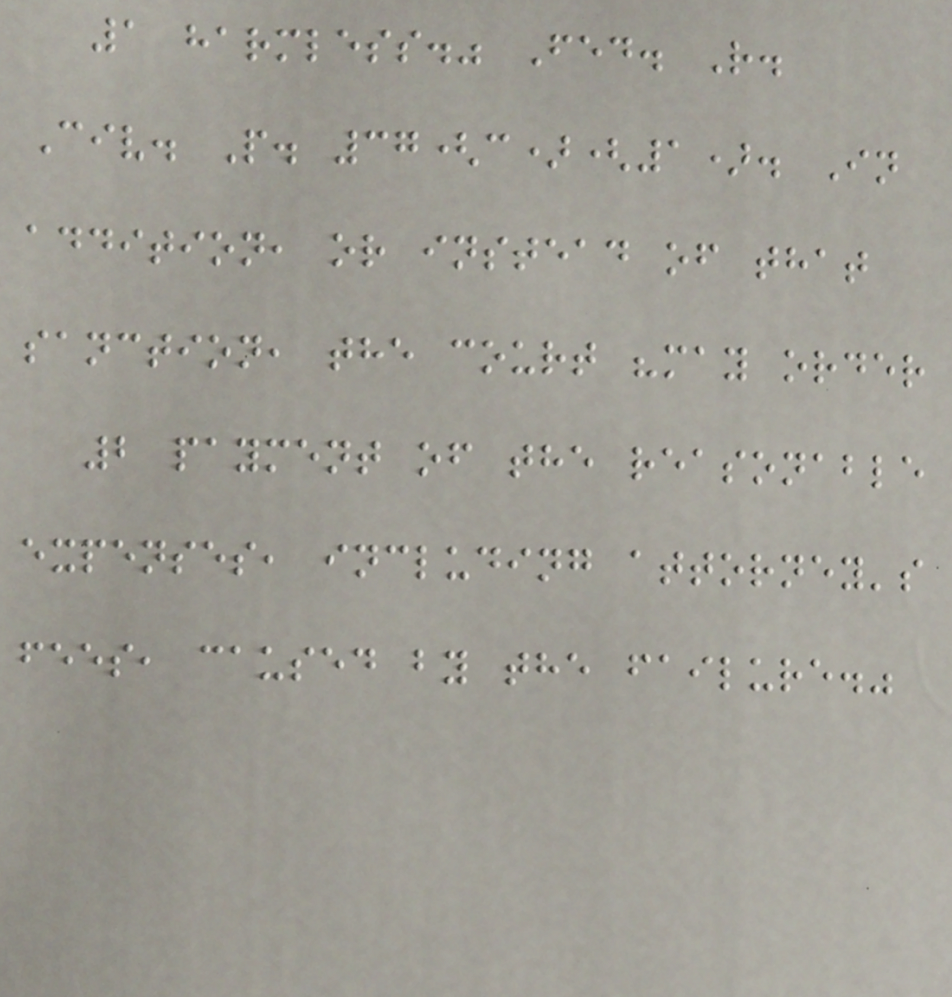1 harmless." Fed. R.
Civ. P. 37(c)(1). In
addition, or instead of that
sanction, the court "may order
2 payment of the reasonable
expenses, including attorney's
fees, caused by the failure."
